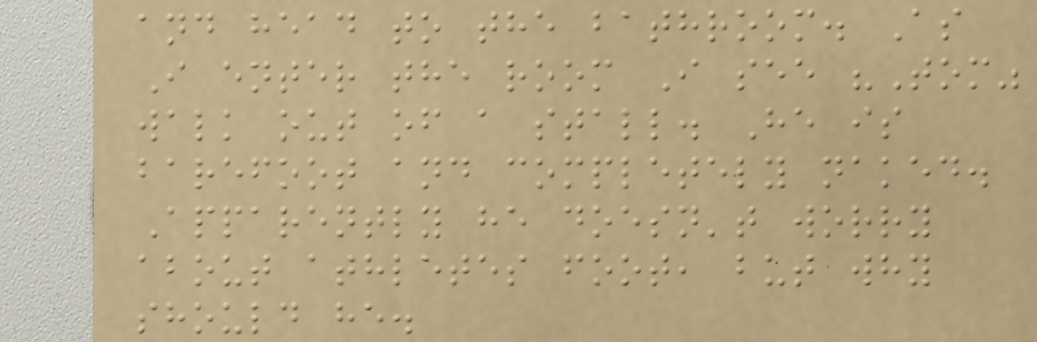and head to the bathroom. As
I enter the room I see "Tom"
walk out of a stall. He is
barefoot and completely naked.
Apparently he doesn't worry
about athletes foot, but why
should he.
